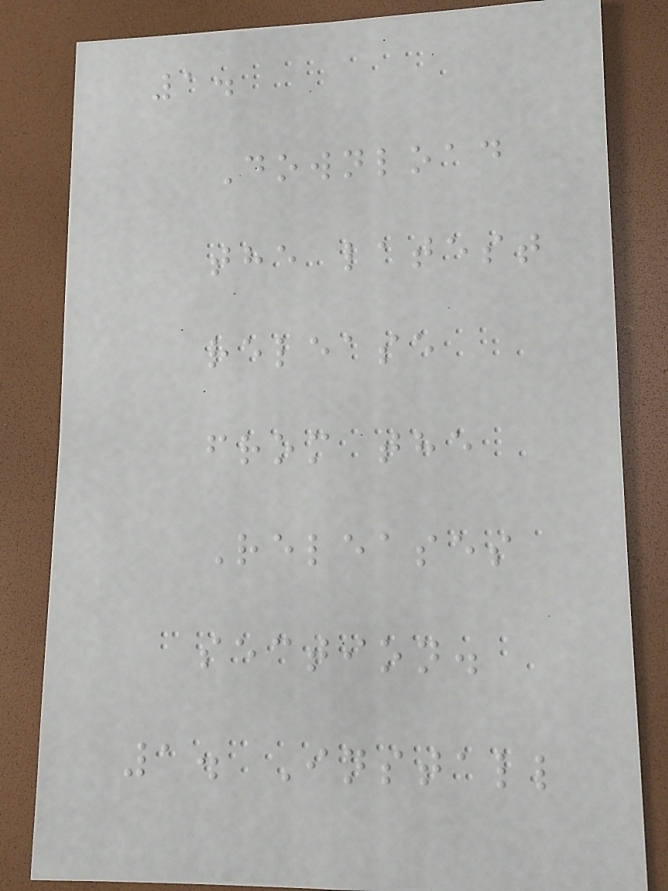1.
Download
the latest
release
from the
Releases
section.
1. Install
